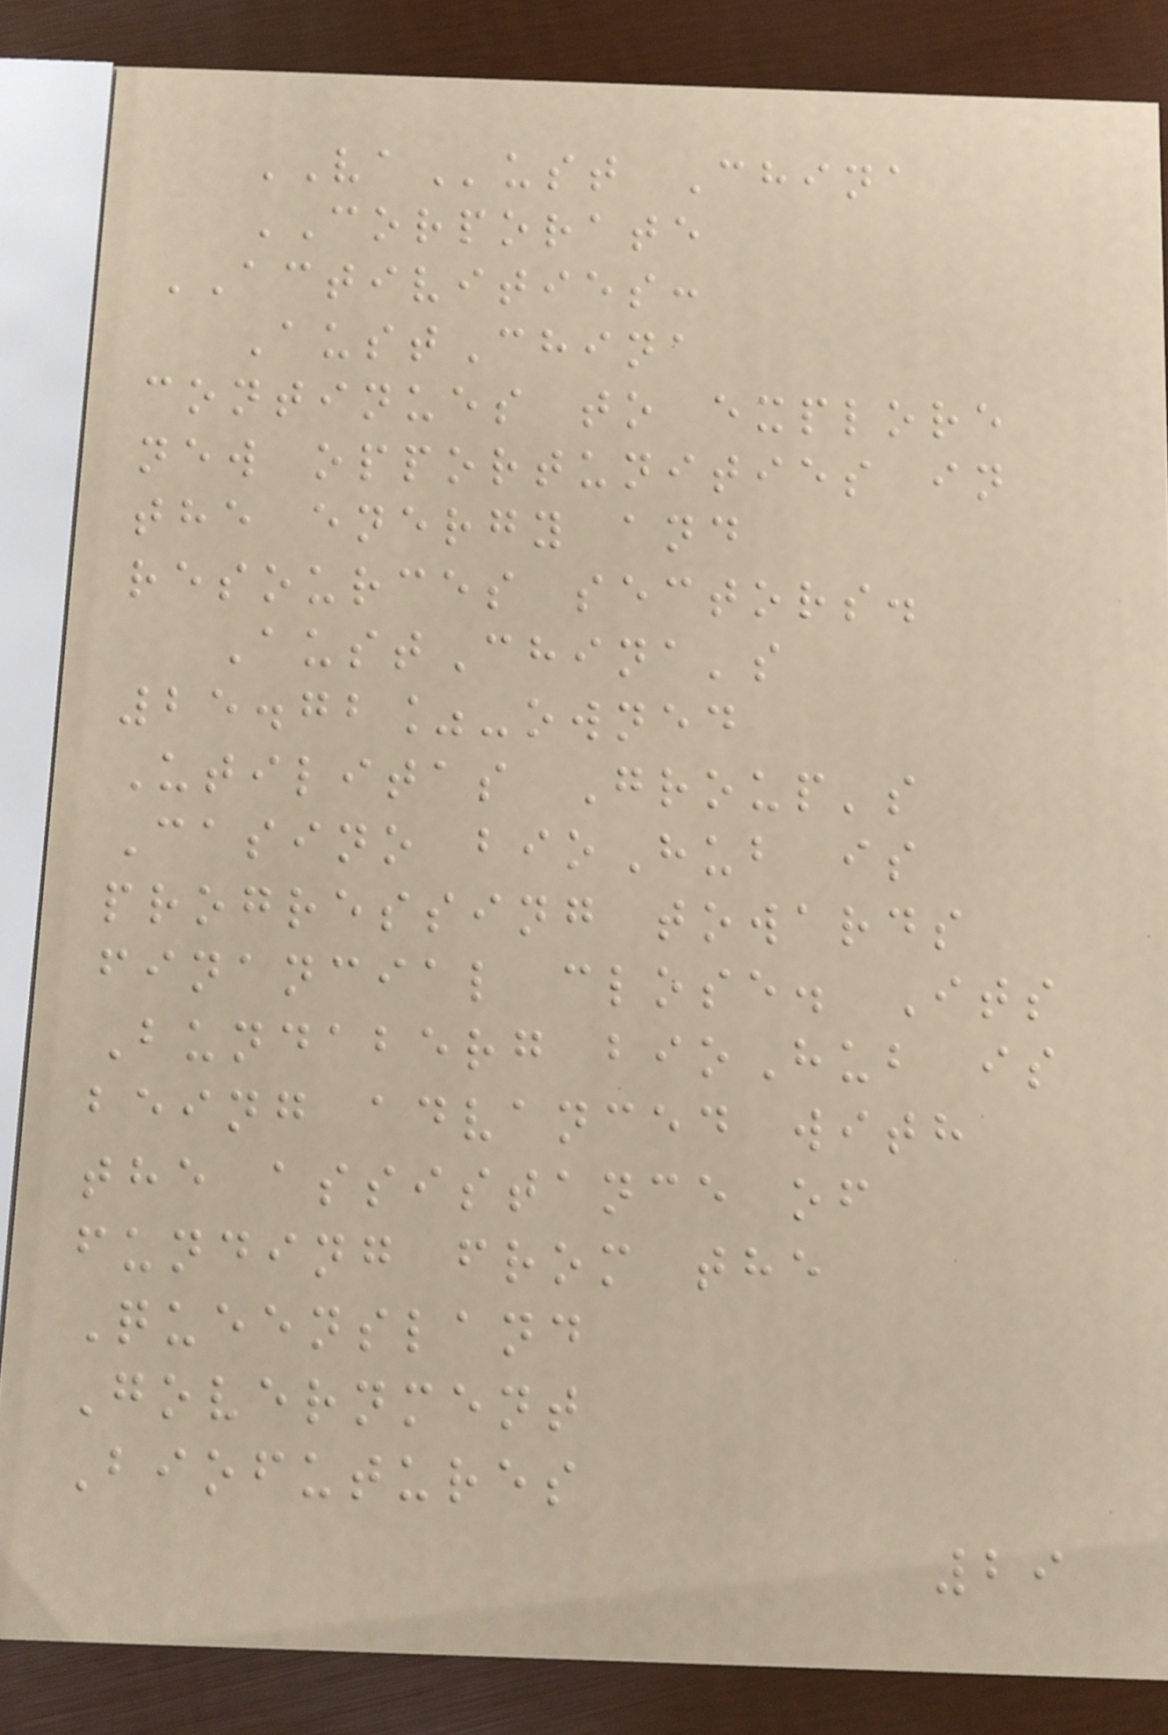VAust China
CORPORATE
ACTIVITIES:
AustChina
continues to explore
new opportunities in
the energy and
resources sectors.
AustChina's
25.72%-owned
Utilitas Group's
Casino bioHub is
progressing towards
financial close. Its
Bundaberg bioHub is
being advanced with
the assistance of
funding from the
Queensland
Government
Biofutures
29
